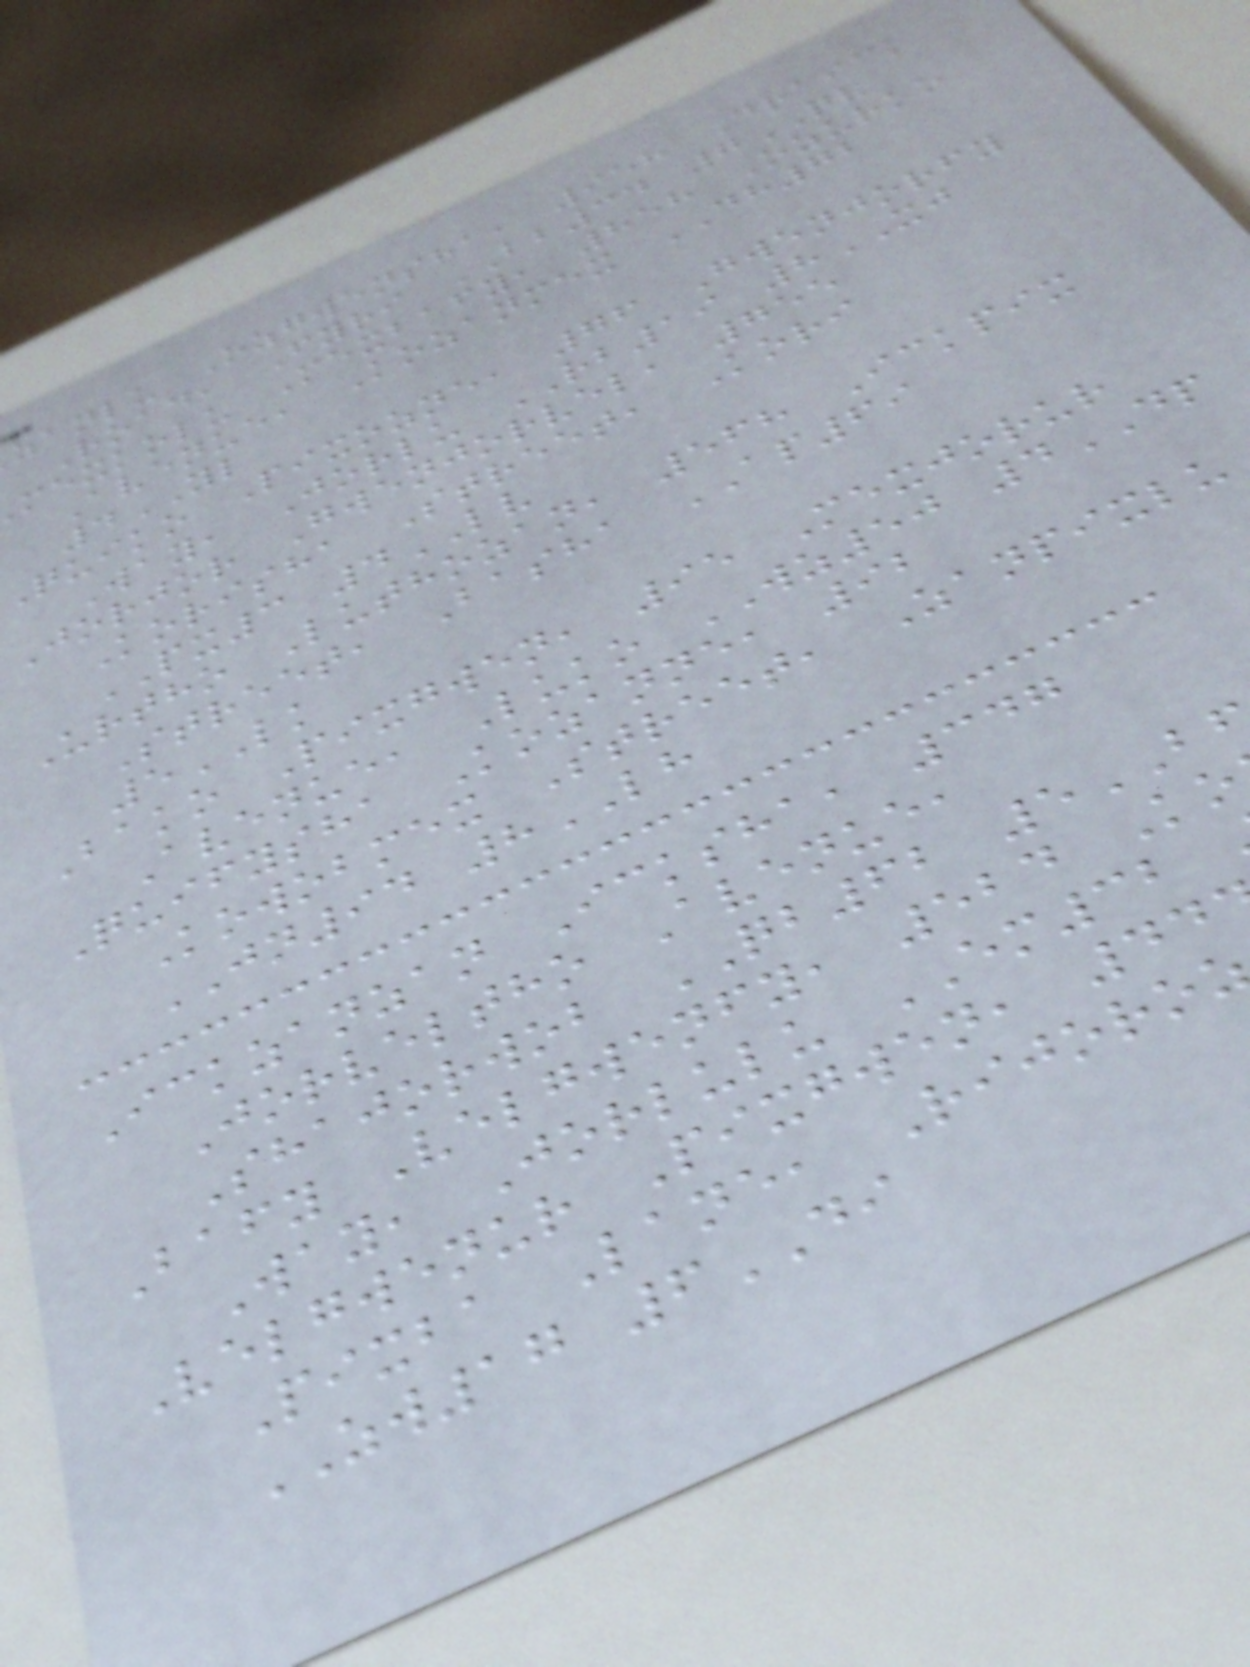zanlu Ozgwensha, 958 Draick
Road, Fyri BB34 7QV
mexkolu Mexbafy, 858 Ozurko
Avenue, Kozanmex DH72
4YL
quiko Pixozne, 76 Gwenjorfy
Way, Jorlu RB19 8XJ
Jorjor Gwenjorvel, 755
Korisha Street, Kori
PX3 4LV
Urtho Luthozan, 568 Ickpix
Street, Basha AP69
5LK
Bako Pixgwen, 95 Mexjorur
Avenue, Luko WZ50 4DP
Quifysha Kozanne, 92
Kowobmex Street, Zanpixlu
JN94 8LH
Ickzanzan Icksha, 347
Jorveltho Avenue,
Shajorwob QB62 5
Bafy Velgwenfy, 524 Ko
Way, Jorlulu EM32
Velgwenur Pixgwen, 44
Pixba Lane, Rijoro
ZW17 6DI
